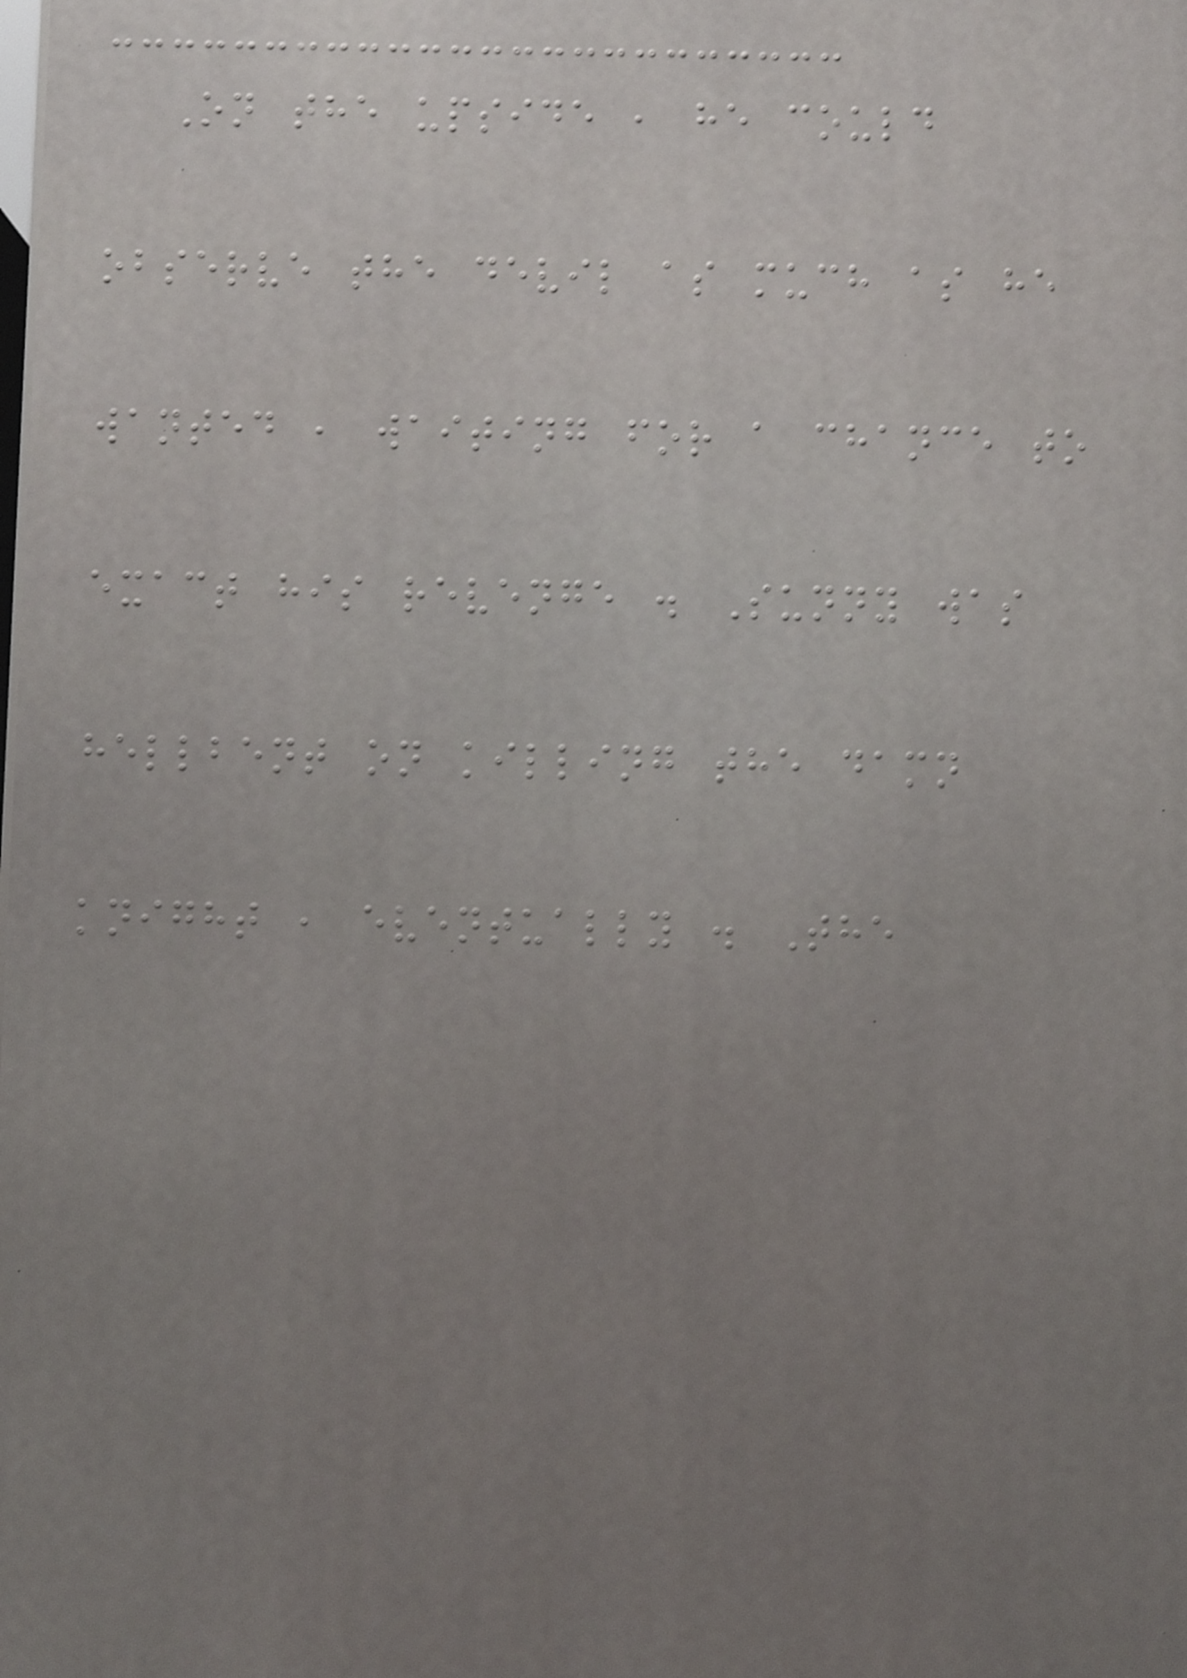On the upside , he could
observe the devil as much as he
wanted , waiting for a chance to
exact his revenge . Sunny was
hellbent on killing the damn
knight , eventually . The
